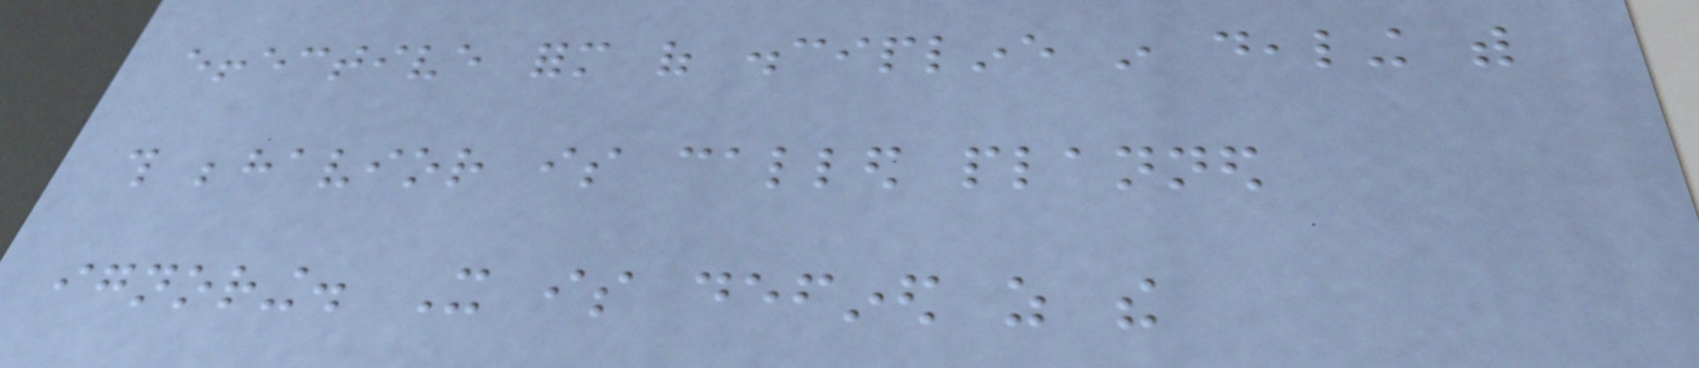effective form of discipline in dealing with
this behavior is called planned
ignoring. It is defined as the
